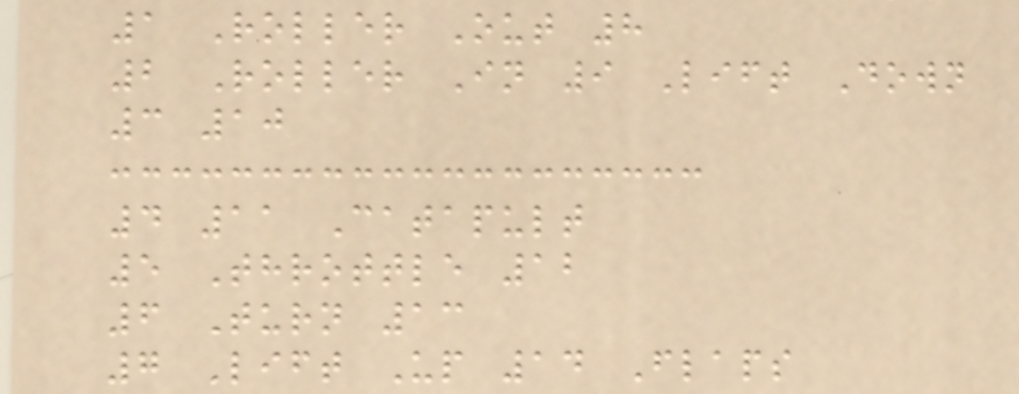1 Roller Out 8
2 Roller In 9 Lift Down
3 10
4 11 Catapult
5 Throttle 12
6 Turn 13
7 Lift Up 14 Flaps
